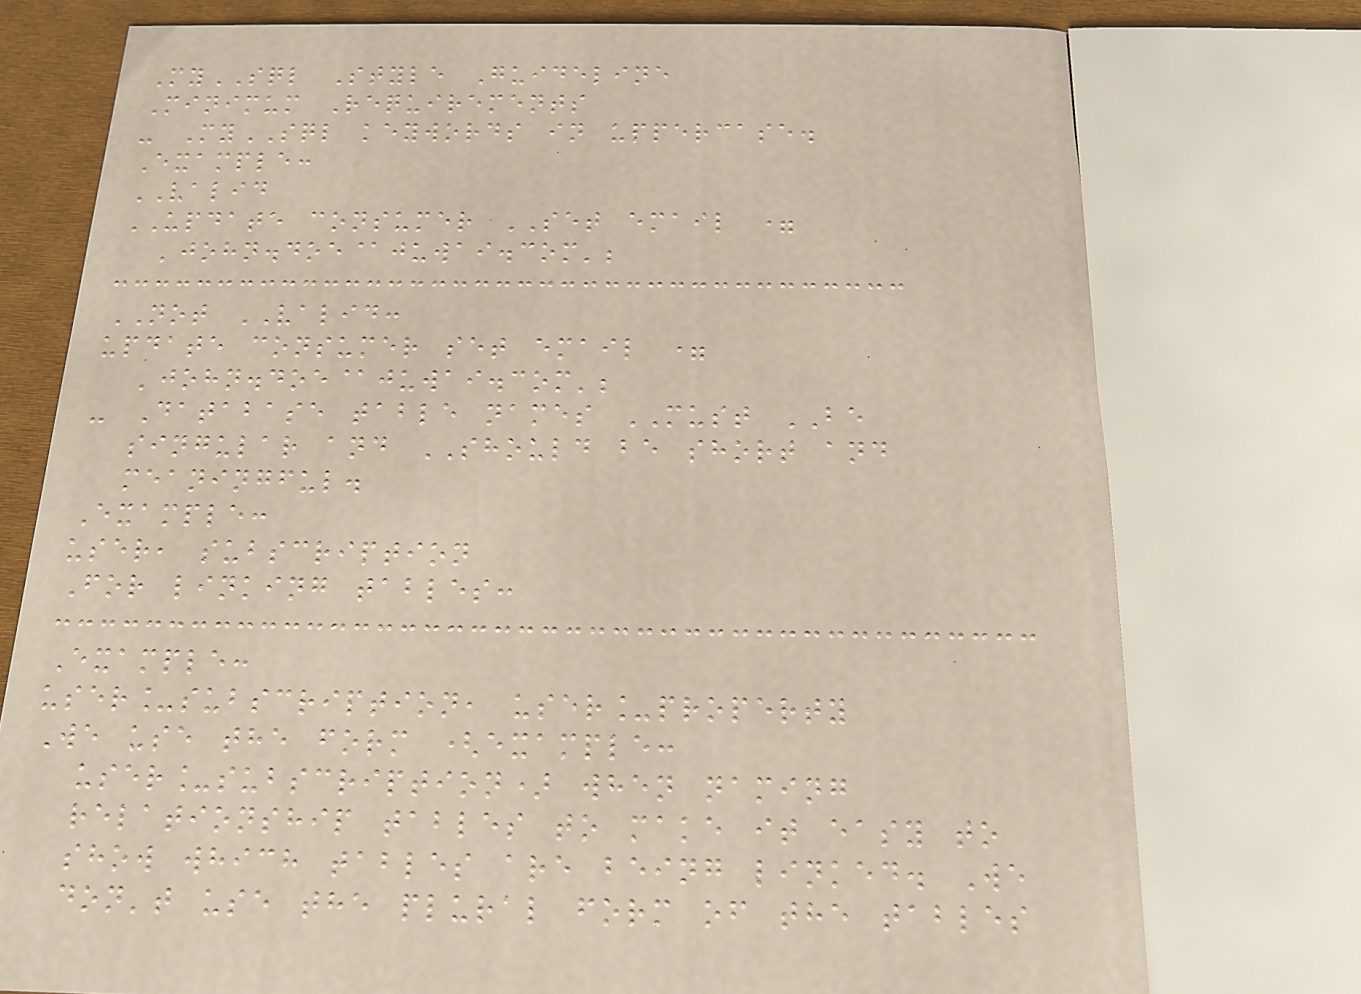MySQL Style Guideline
Minimum Requirements
- MySQL keywords in uppercase.
Example:
VALID
UPDATE consumer SET email =
'john.doe@juwai.com';
NOT VALID:
update consumer set email =
'john.doe@juwai.com';
- Database table names MUST BE
singular and SHOULD be short and
meaningful.
Example:
user, subscription
For linking tables:
Example:
user_subscription, user_property
We use the form (example:
user_subscription) when naming
relationship tables to make it easy to
show which tables are being linked. We
don't use the plural form of the tables
